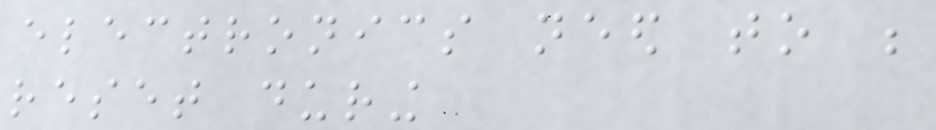electronics need to be
reset during
